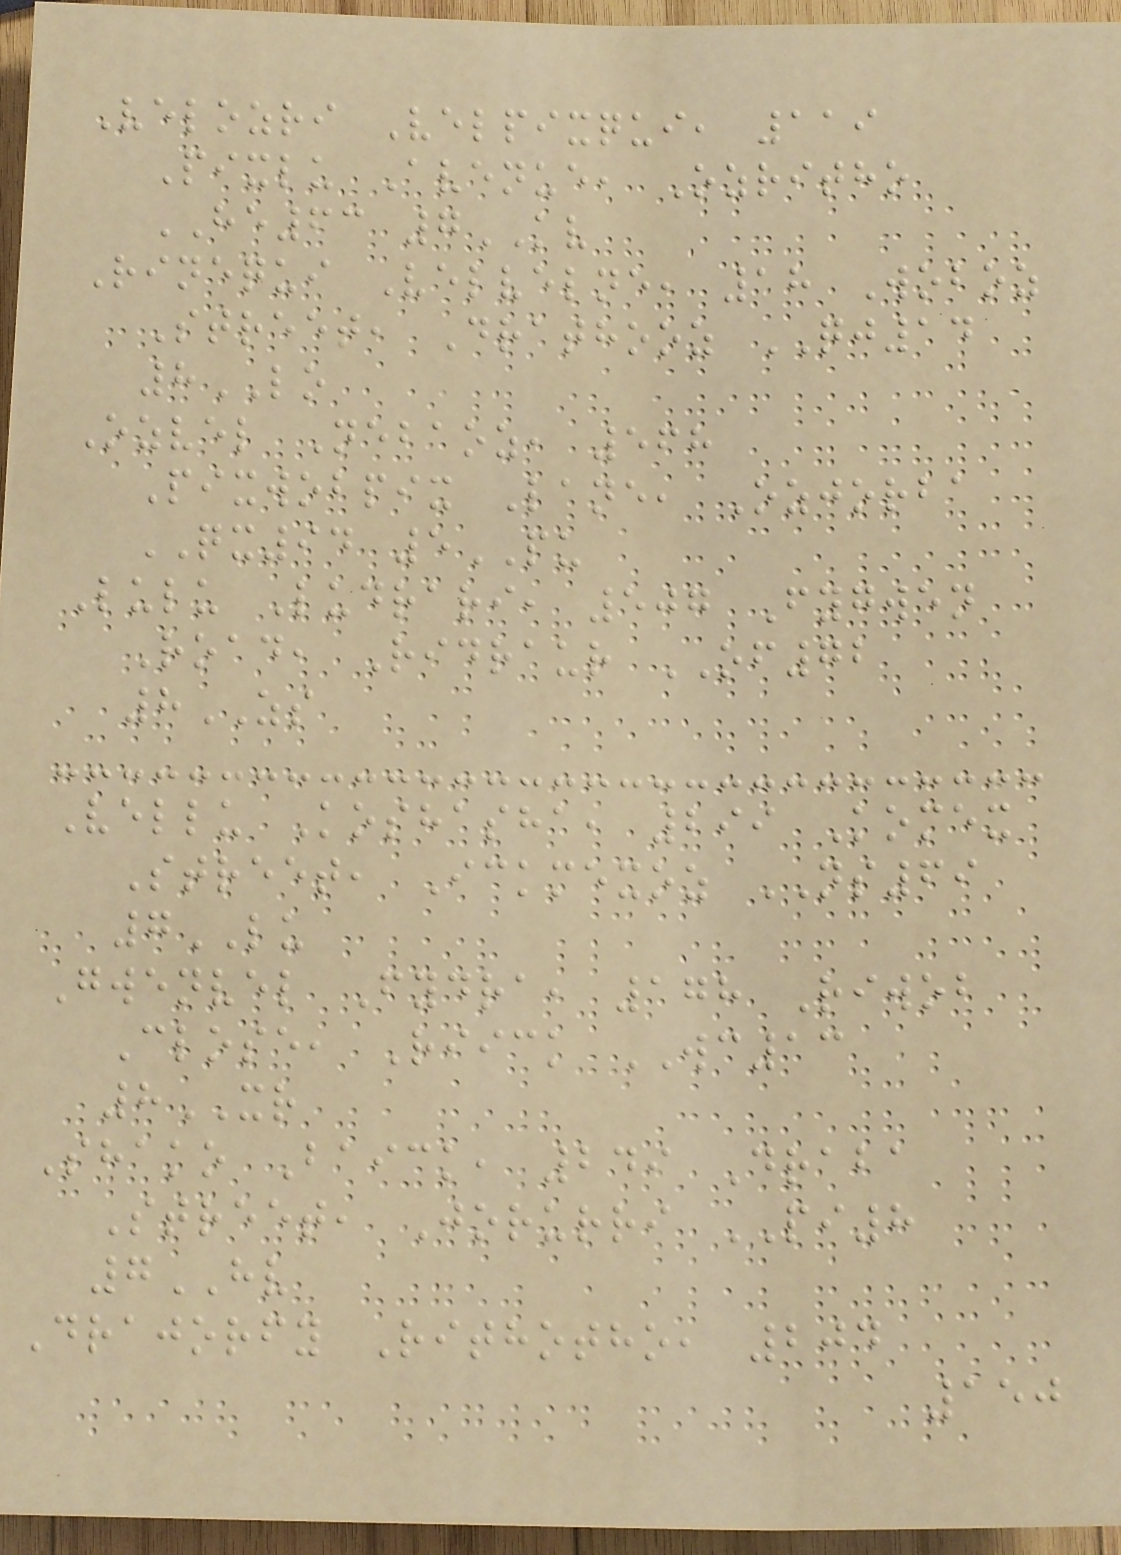Velozri Velpixqui, 119
Pixlu Avenue, Ozritho
HE63 7KV
Rinequi Velvelne, 18 Woboz
Street, Drathooz QJ14
8LO
Ozvel Nebaoz, 568
Pixwobpix Lane, Ozjorba
QX94 5PU
Lulu Ludrari, 507 Fygwen
Road, Ridraur OF72
8ZS
Vellu Koshasha, 299 Komex
Street, Ickmexoz NS69
7LU
Gwenvel Fydra, 178 Riwob
Close, Riick WC13
8XR
Shako Baick, 249 Draba
Street, Jorurri PI8
7HV
Drajorfy Rithotho, 204
150
